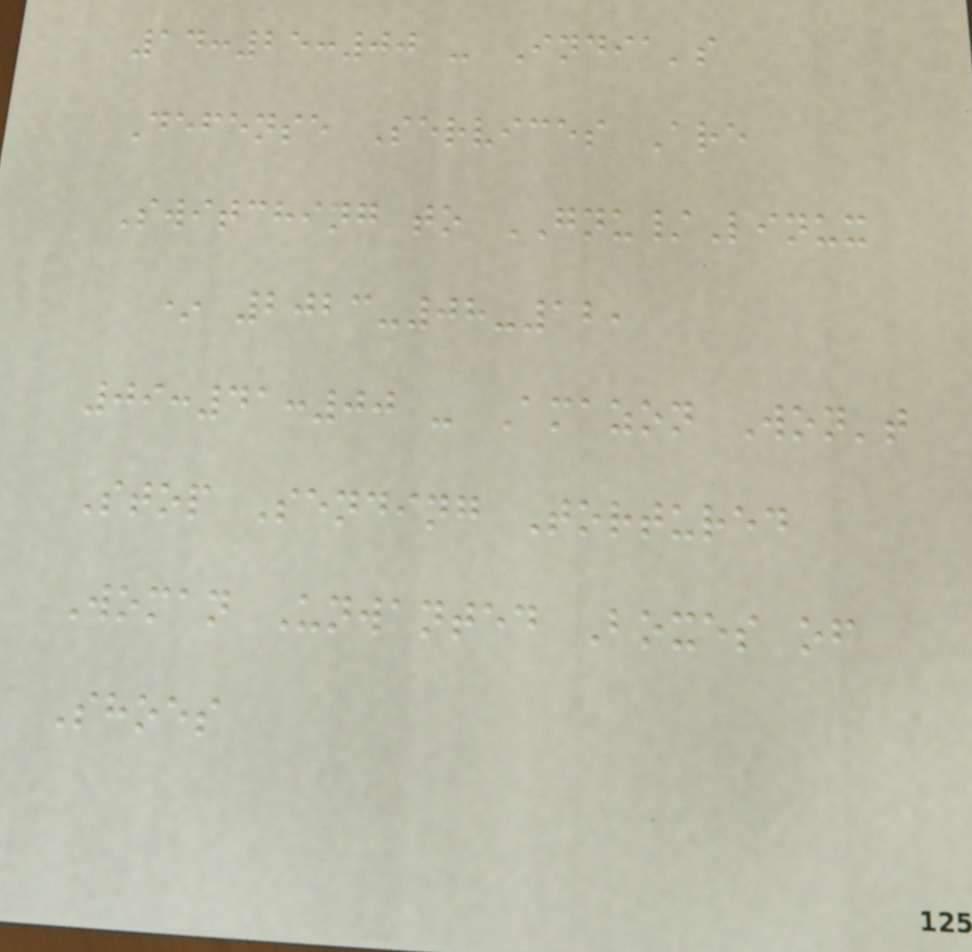14:25:00 - India's
Defense Services Are
Switching to GNU/Linux
* 2023-08-12,
09:41:00 - Amazon Won't
Stop Sending Tortured
Woman Unwanted Boxes of
Shoes
